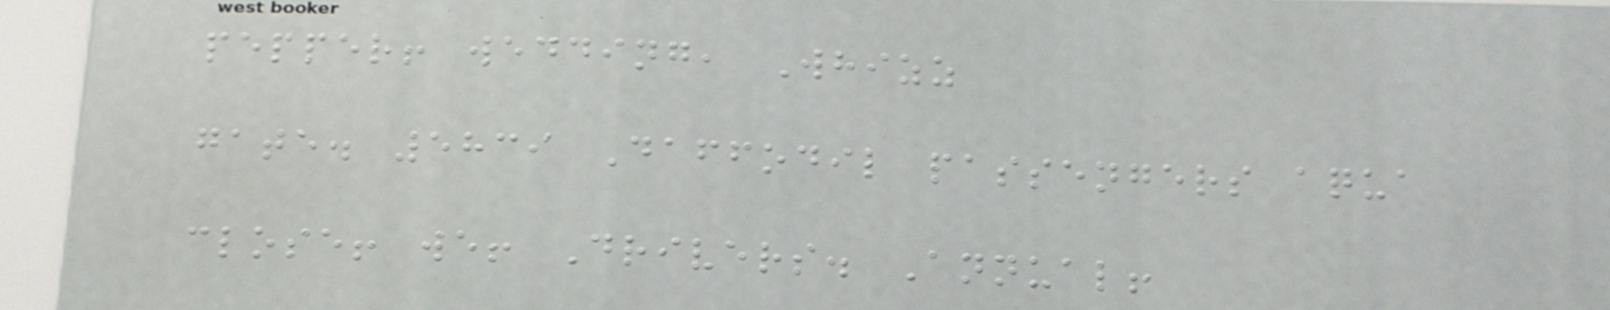pepper! wedding, Whizz
gate. 5839 Daffodil passengers aqua
close! we! Drivers. Annual!
